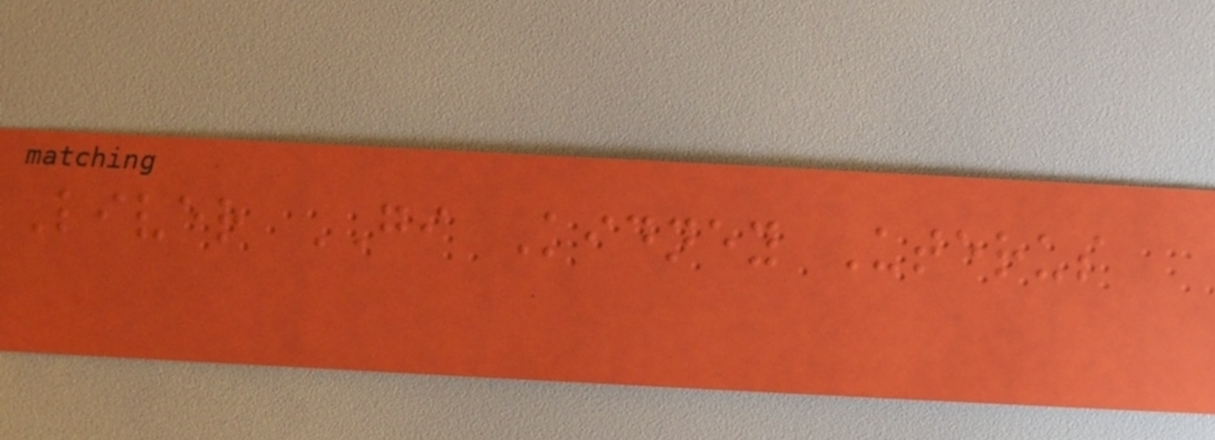Liver GI Kidney Uterus
